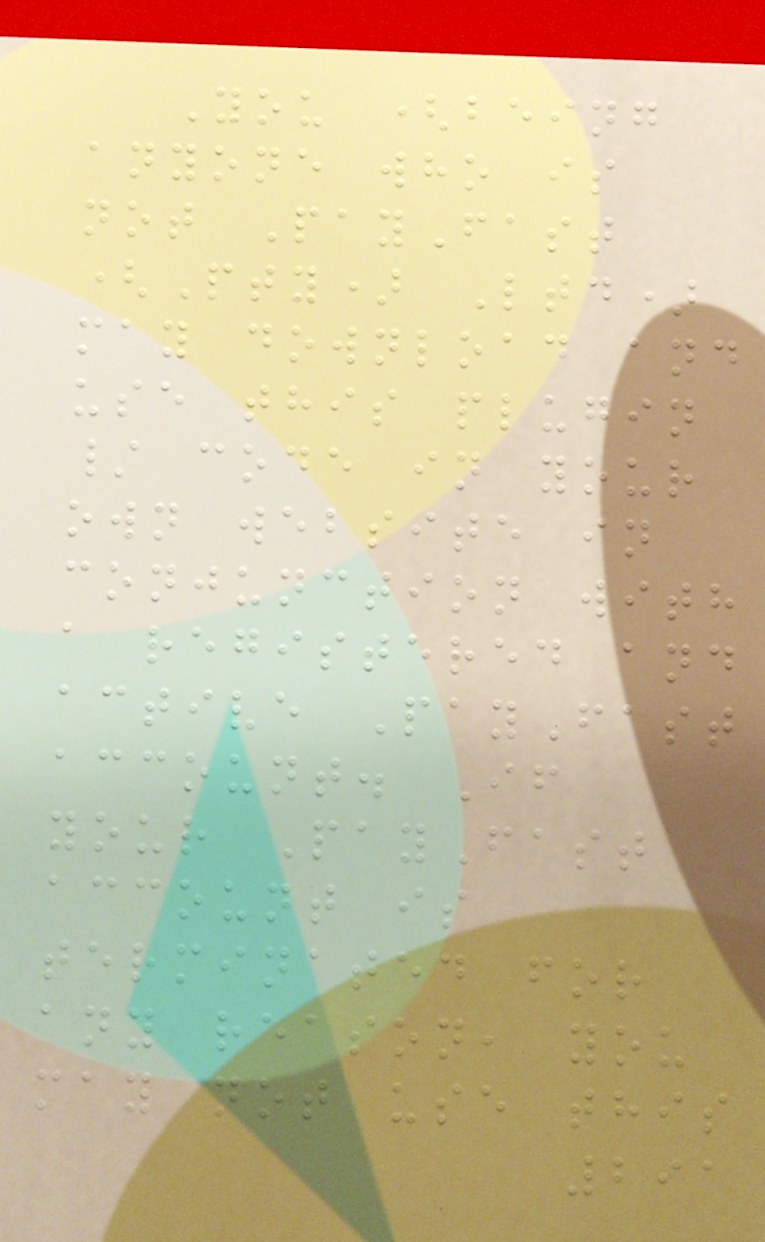You (being
anyone who is
not PayFast
(Pty) Ltd)
may download and
use this plugin
/ code in your
own website in
conjunction with
a registered and
active PayFast
account. If
your PayFast
account is
terminated for
any reason, you
may not use this
291
